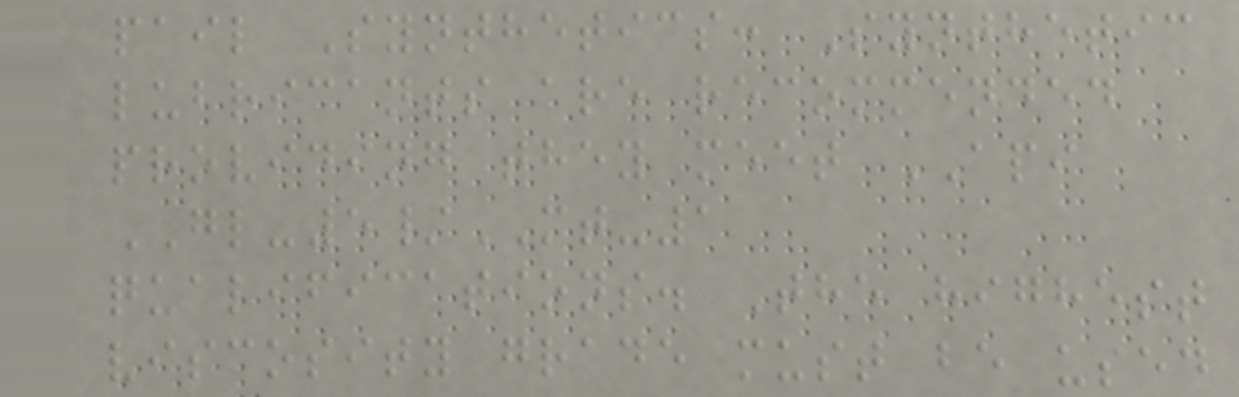pail Synthetics: Synthetic
lubricants are recommended
providing they meet API
GL-5/MT-1
qualifications. The highest
viscosity grade must be used
